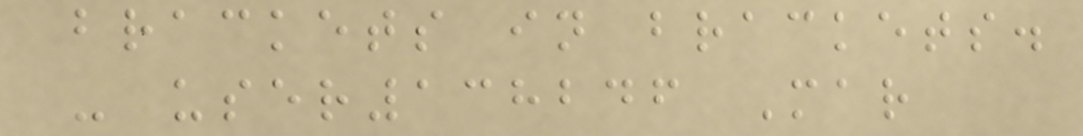brackets in brackets.
- user138246 Mar
